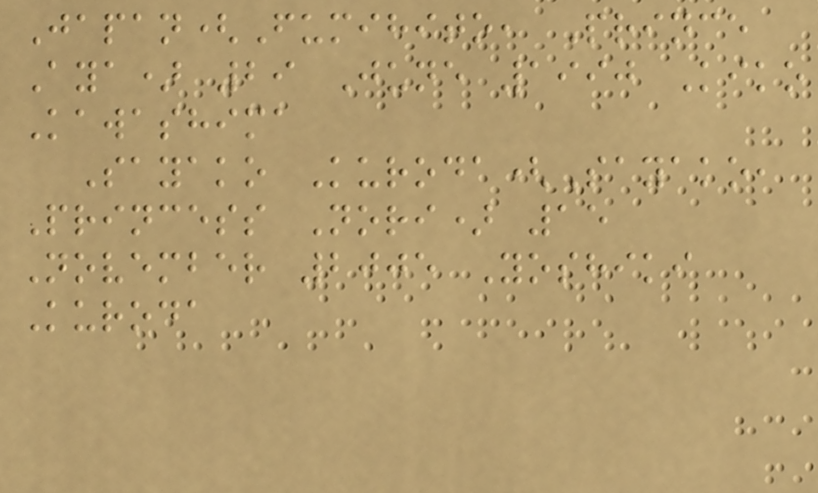Japan(Fumihito, Prince
Aya) 29 June 1990 Kiko
Kawashima
Sayako Kuroda(Sayako,
Princess Nori) 15
November 2005 Yoshiki
Kuroda
